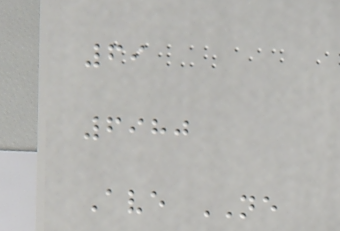69
6980
Ave NE
